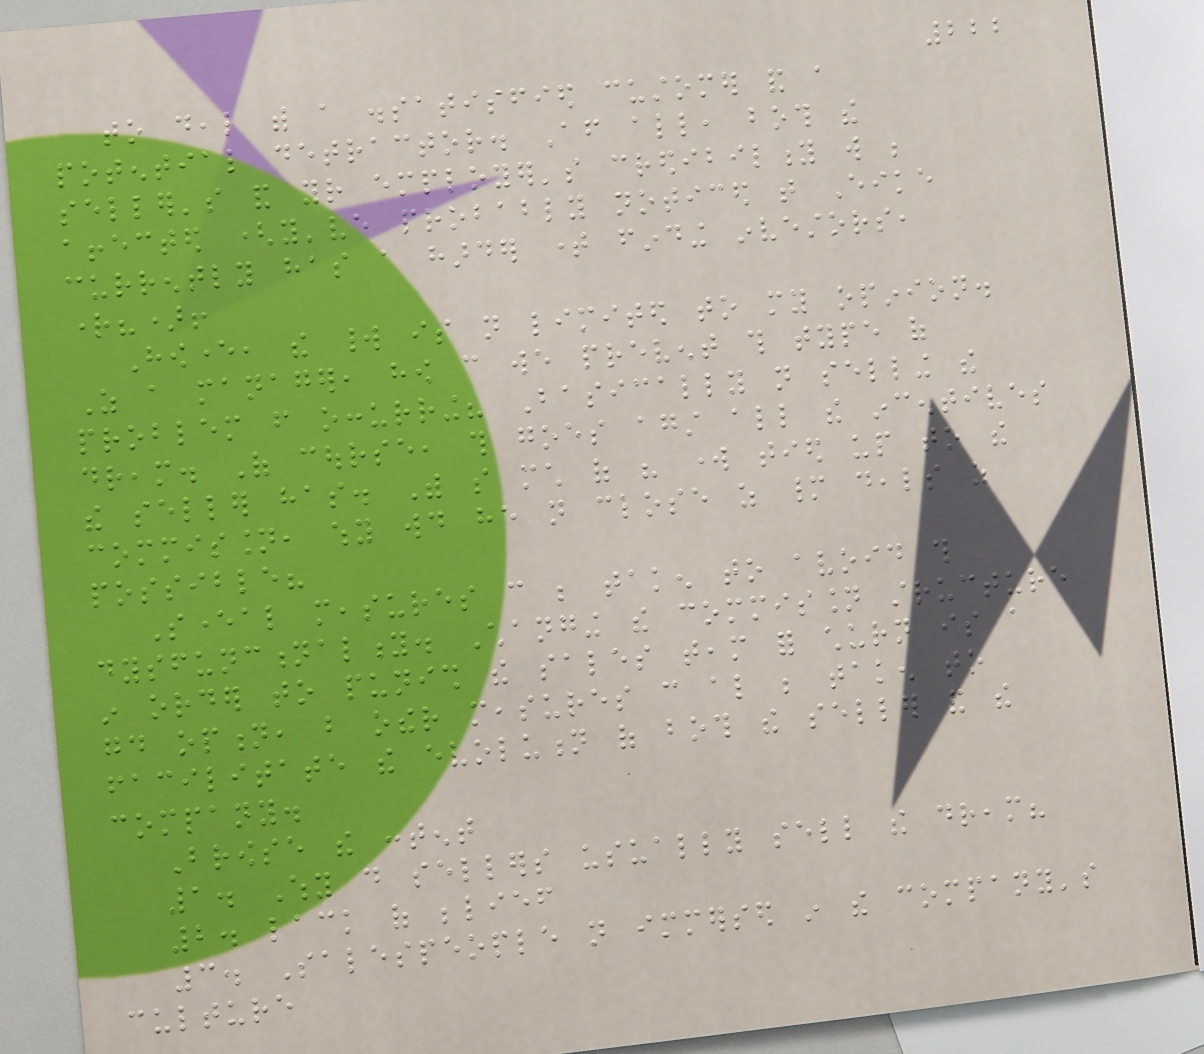222
to deal with a dissatisfied customer and a
potential detractor. After all, both the
seller's and your employer's credibility will be
affected (you've probably noticed that Eike
currently has a harder time finding investors,
right?)!
However, the world is not limited to my opinion.
As a manager, how can we prevent this type of
problem from occurring? Basically not selling the
dream. Of course, this goes against all the incentives
the seller has. With so much of his work tied up to the
commission, why would he not close as many deals as
possible?
Several measures can be taken to avoid this
dysfunctionality. Changing the commission structure
in order to punish the sales team for churn is a
good option, but other measures can also be taken to
facilitate the evolution of both the seller and the
company.
Browse the content
1. Why do sellers usually sell the dream?
2. lack of belief
3. Salespeople not immersed in the company's
culture
